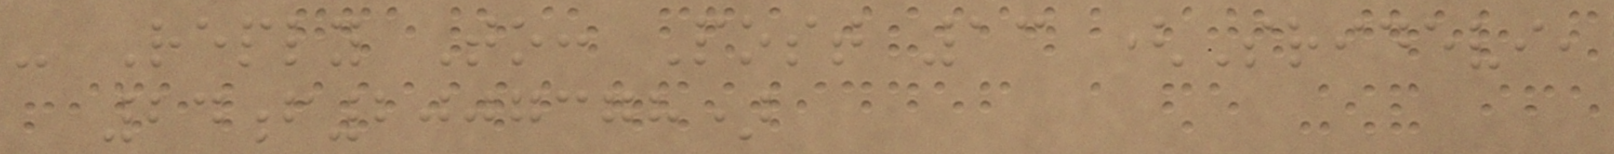- Reply To: Post 13 (Sridevi,
24f2007378)
